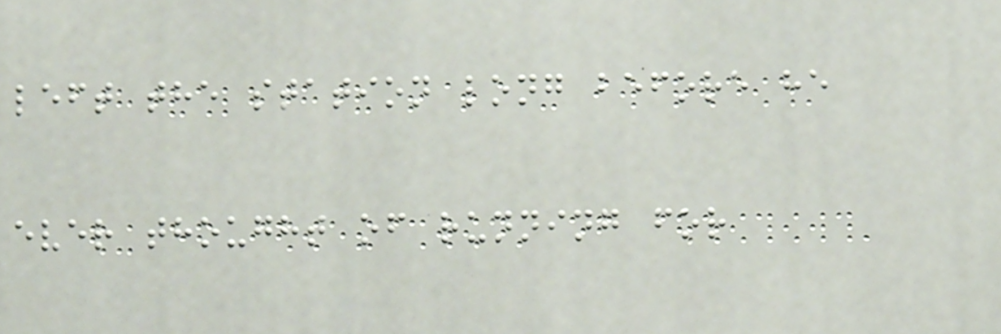left the station long before he
ever thought of running for
